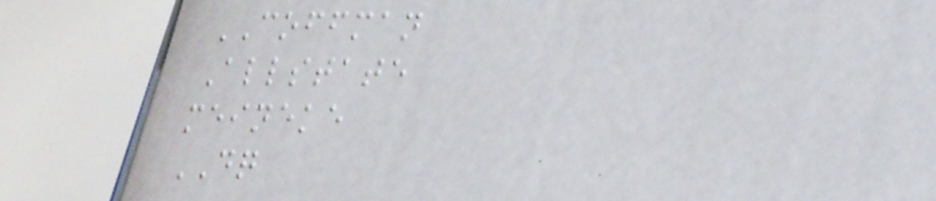COFFMAN
Allstate
meineke
DQ
